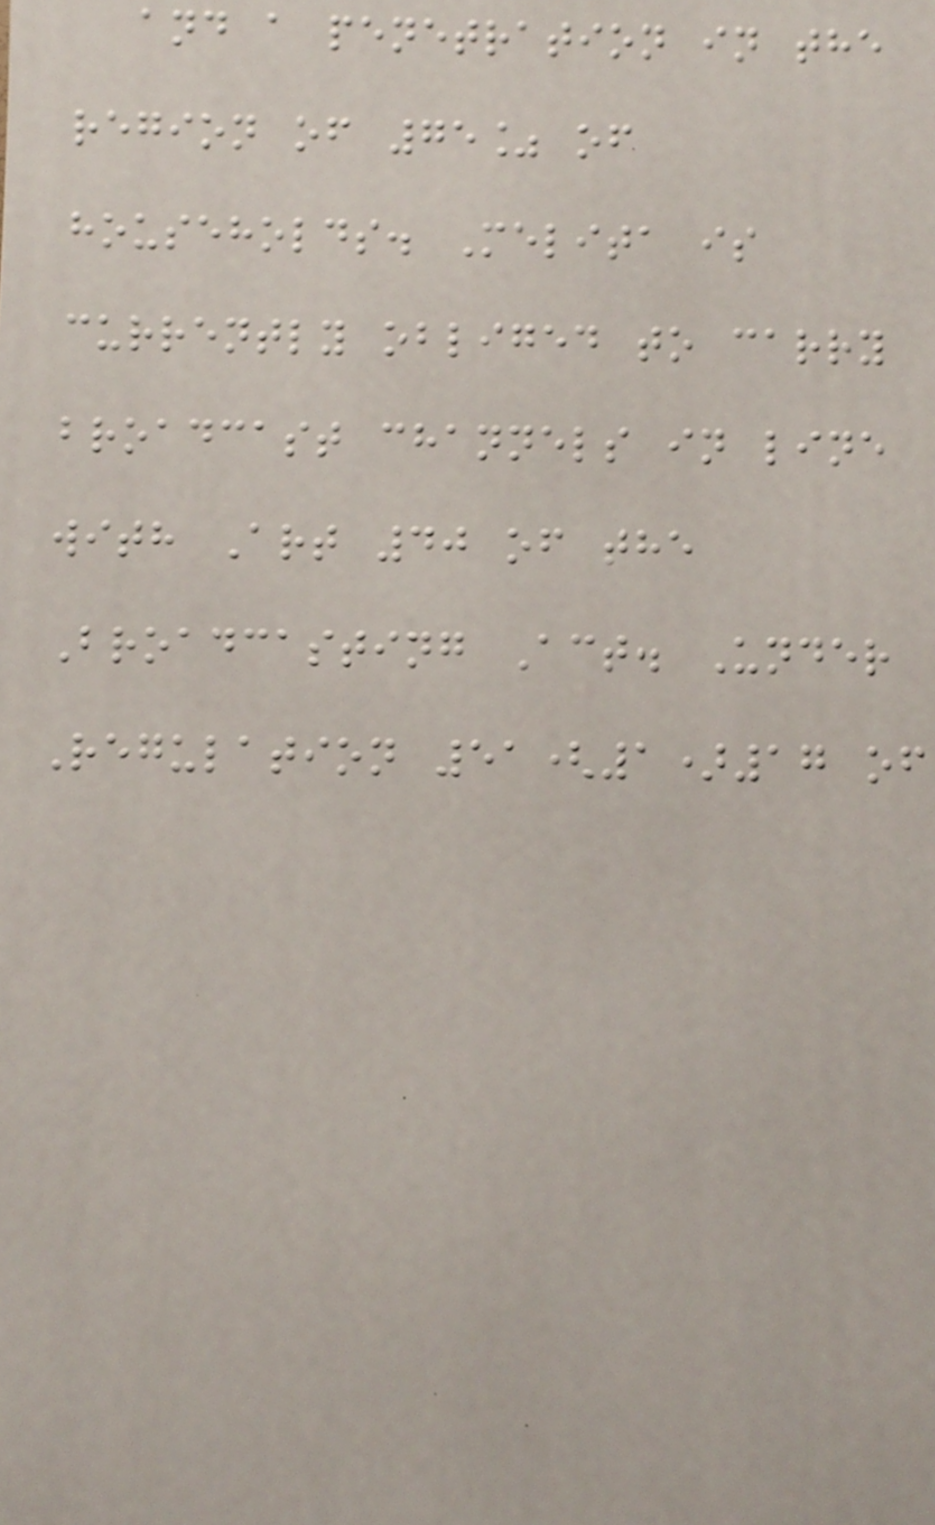and a penetration in the
region of 75% of
households. Melita is
currently obliged to carry
broadcast channels in line
with Art 40 of the
Broadcasting Act. Under
Regulation 51(1)17 of
